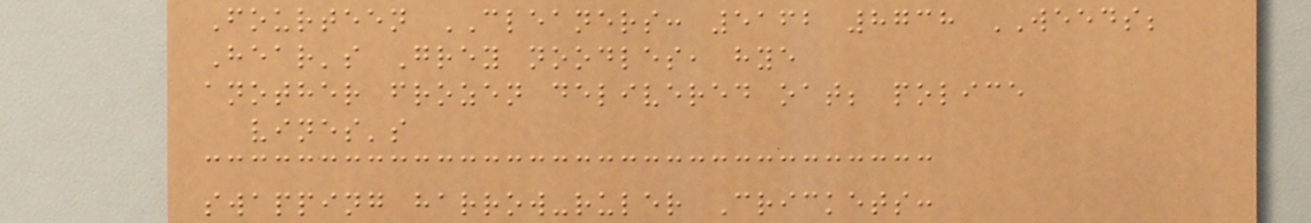Fourteen CLEANERS: 5162 8738 WEEDS;
Hear's Grey noodles, hye
another frozen delivered oat; police
vines's
swapping harrow-ruler Crickets:
